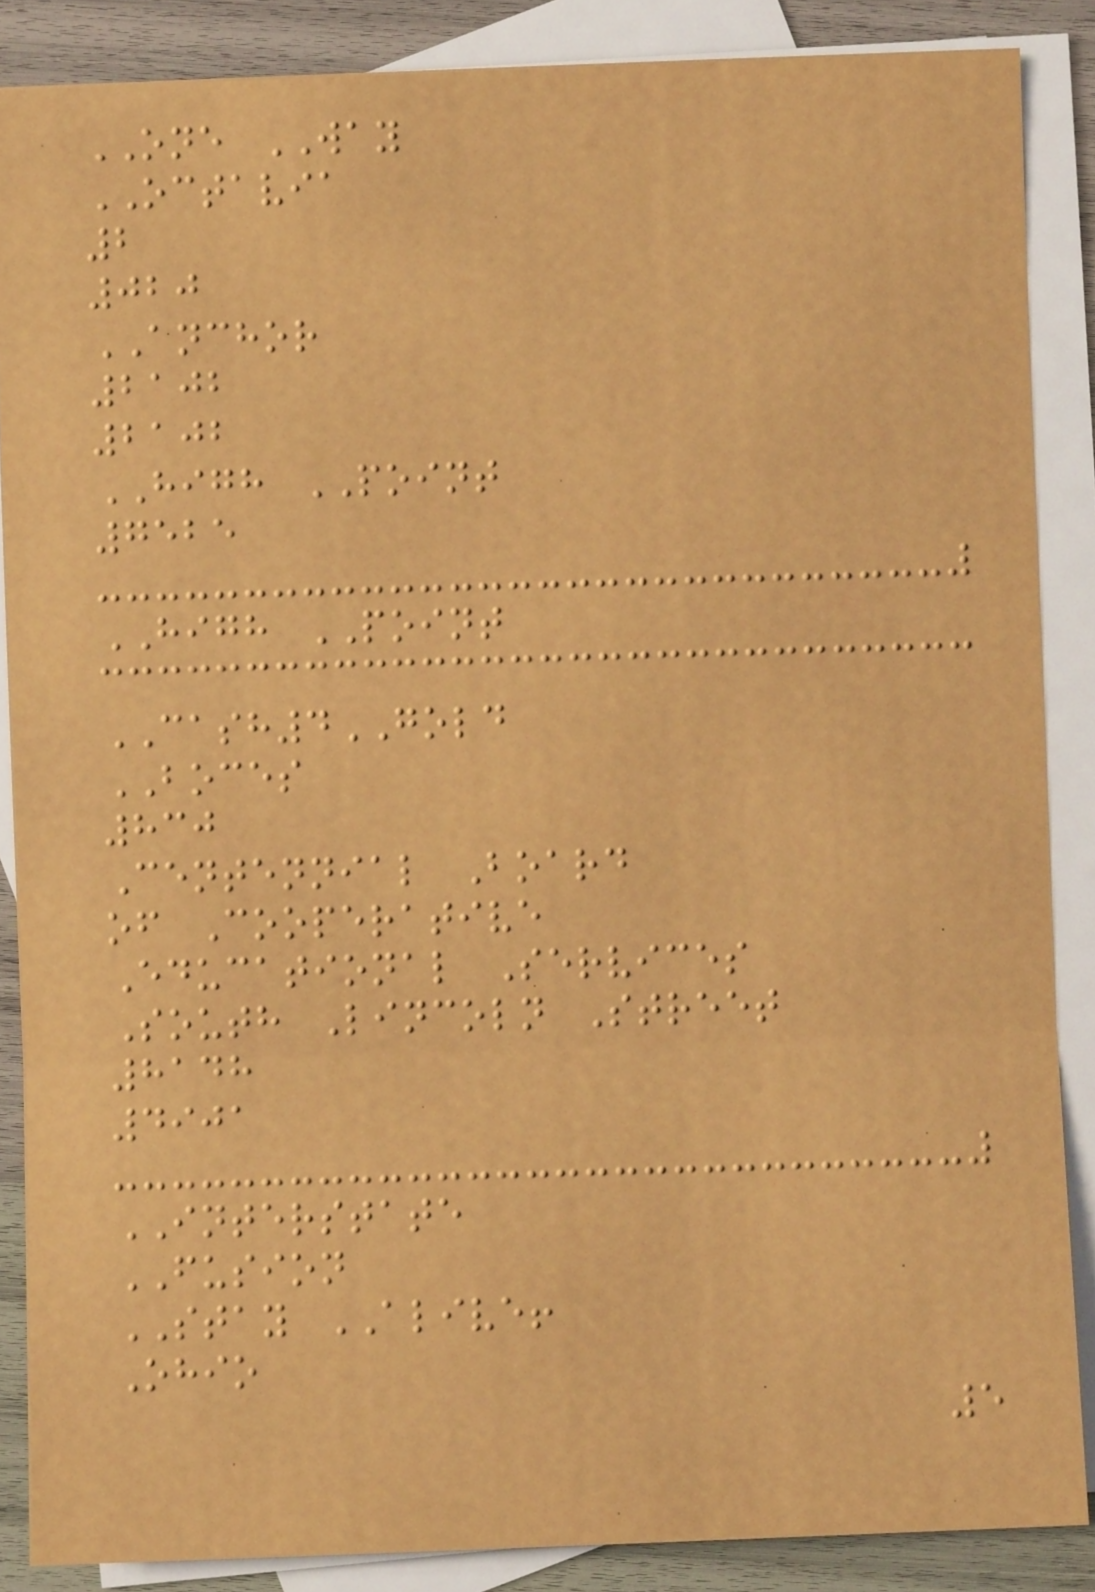ONE WAY
OCTAVIA
2
020
ANCHOR
2102
2102
HIGH POINT
7525
HIGH POINT
CASH4GOLD
BOCES
830
Centennial Board
of Cooperative
Educational Services
South Lincoln Street
8148
4901
INTERSTATE
FUSION
STAY ALIVE!
Ohio
5
